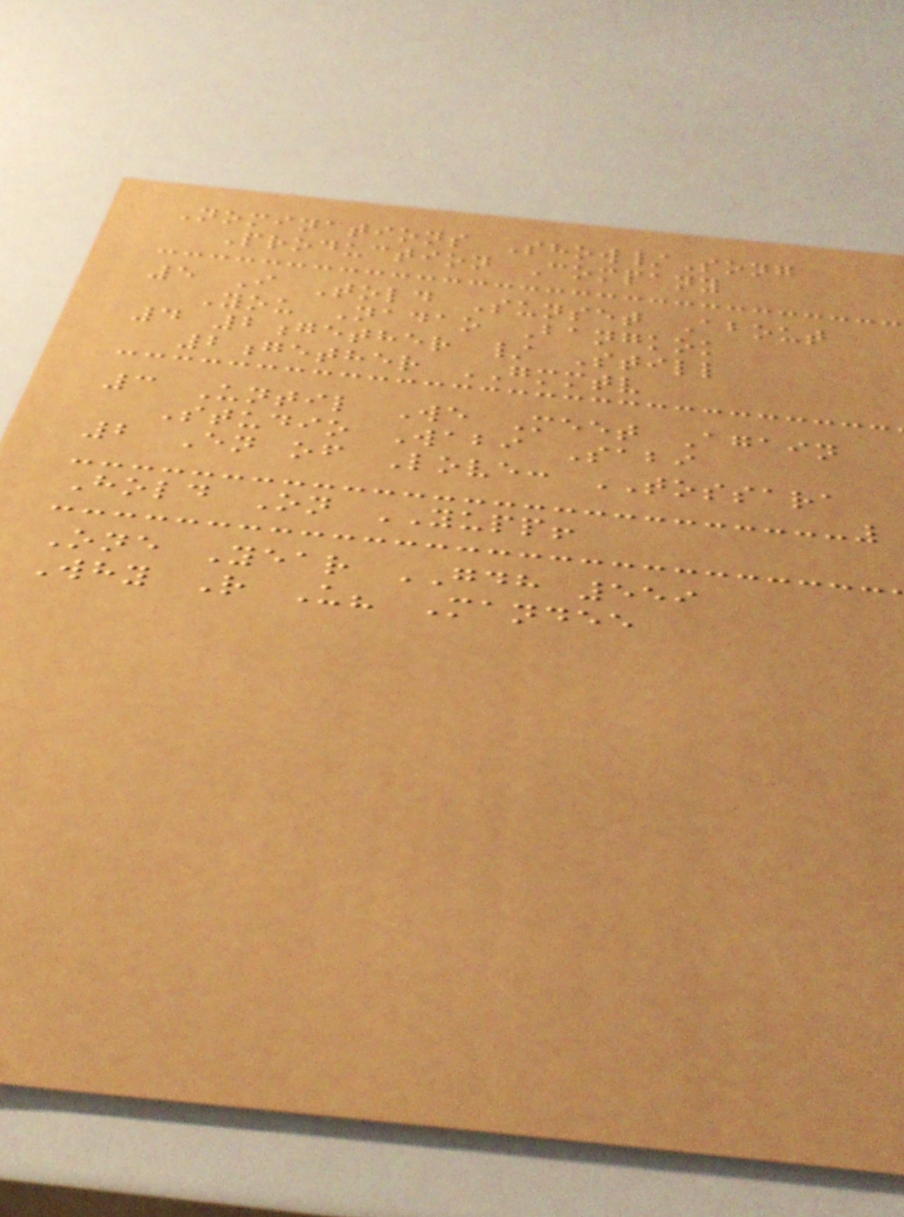Nominations Show/Song
Production Company
5 I Told Sunset About
You Nadao Bangkok
4 2gether / Still
2gether GMMTV
3 Until We Meet Again
Studio Wabi Sabi
2 En of Love: TOSSARA
Hold On YUPP!
One Year GDH 559
Why R U? Mandee
